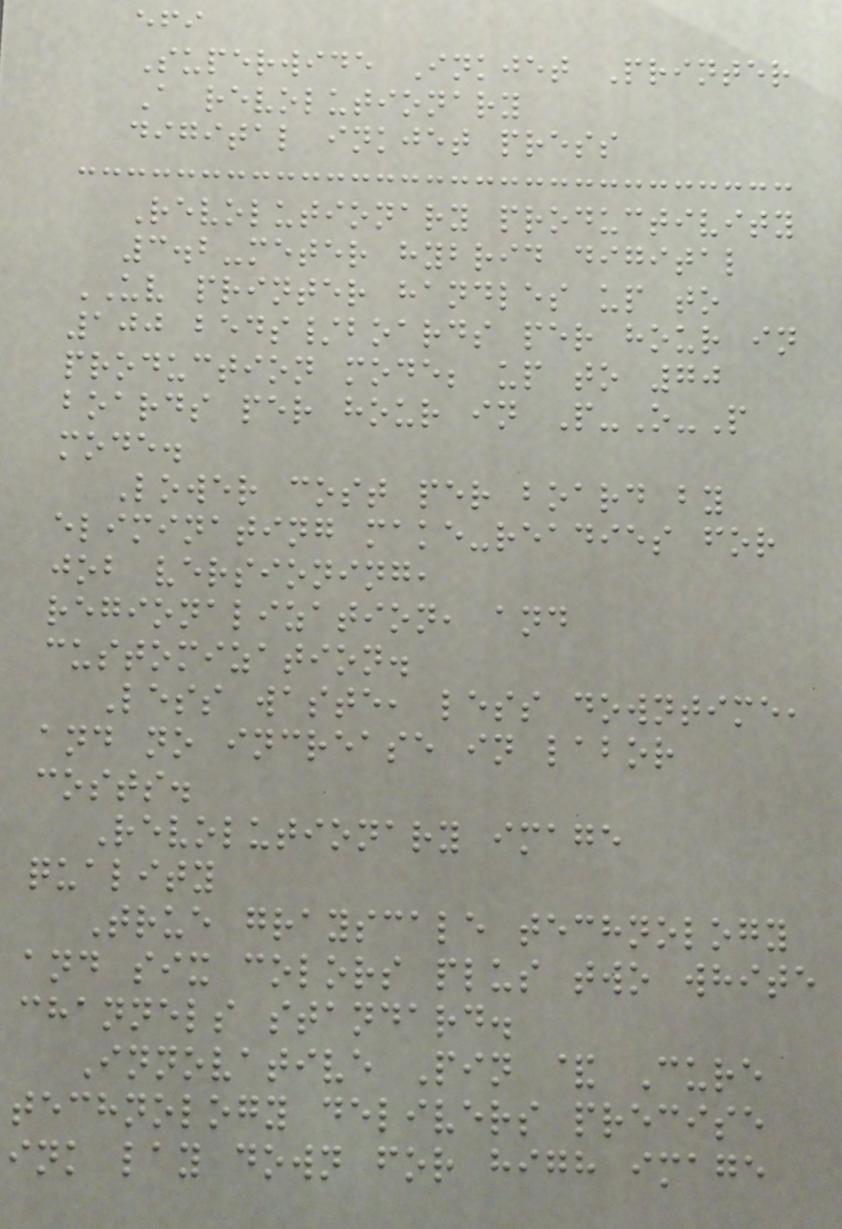efi
Superwide Inkjet Printer
A revolutionary
digital inkjet press
Revolutionary productivity
3.2-meter hybrid digital
UV printer handles up to
100 beds/boards per hour in
production mode; up to 70
boards per hour in P-O-P
mode.
Lower cost per board by
eliminating make-readies for
job versioning,
regionalization, and
customization.
Less waste, less downtime,
and no increase in labor
costs.
Revolutionary image
quality
True grayscale technology
and six colors plus two white
channels standard.
Innovative Pin & Cure
technology delivers precise
ink lay down for high image
